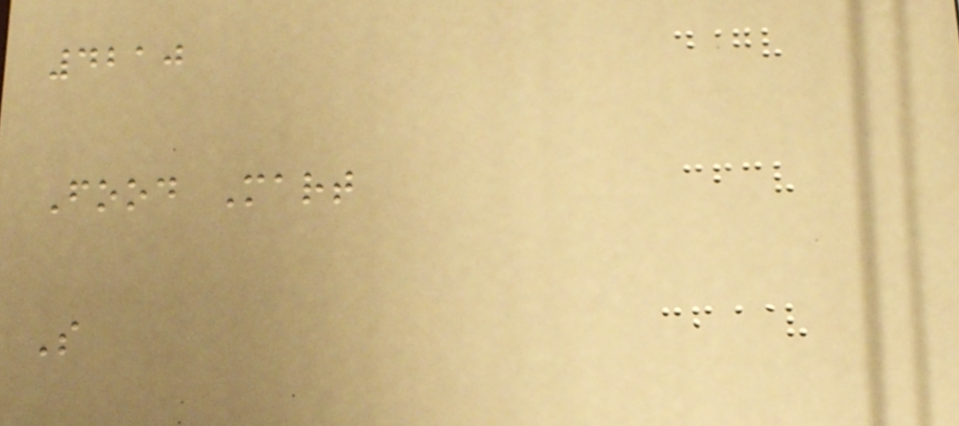4210
Food Mart
S
